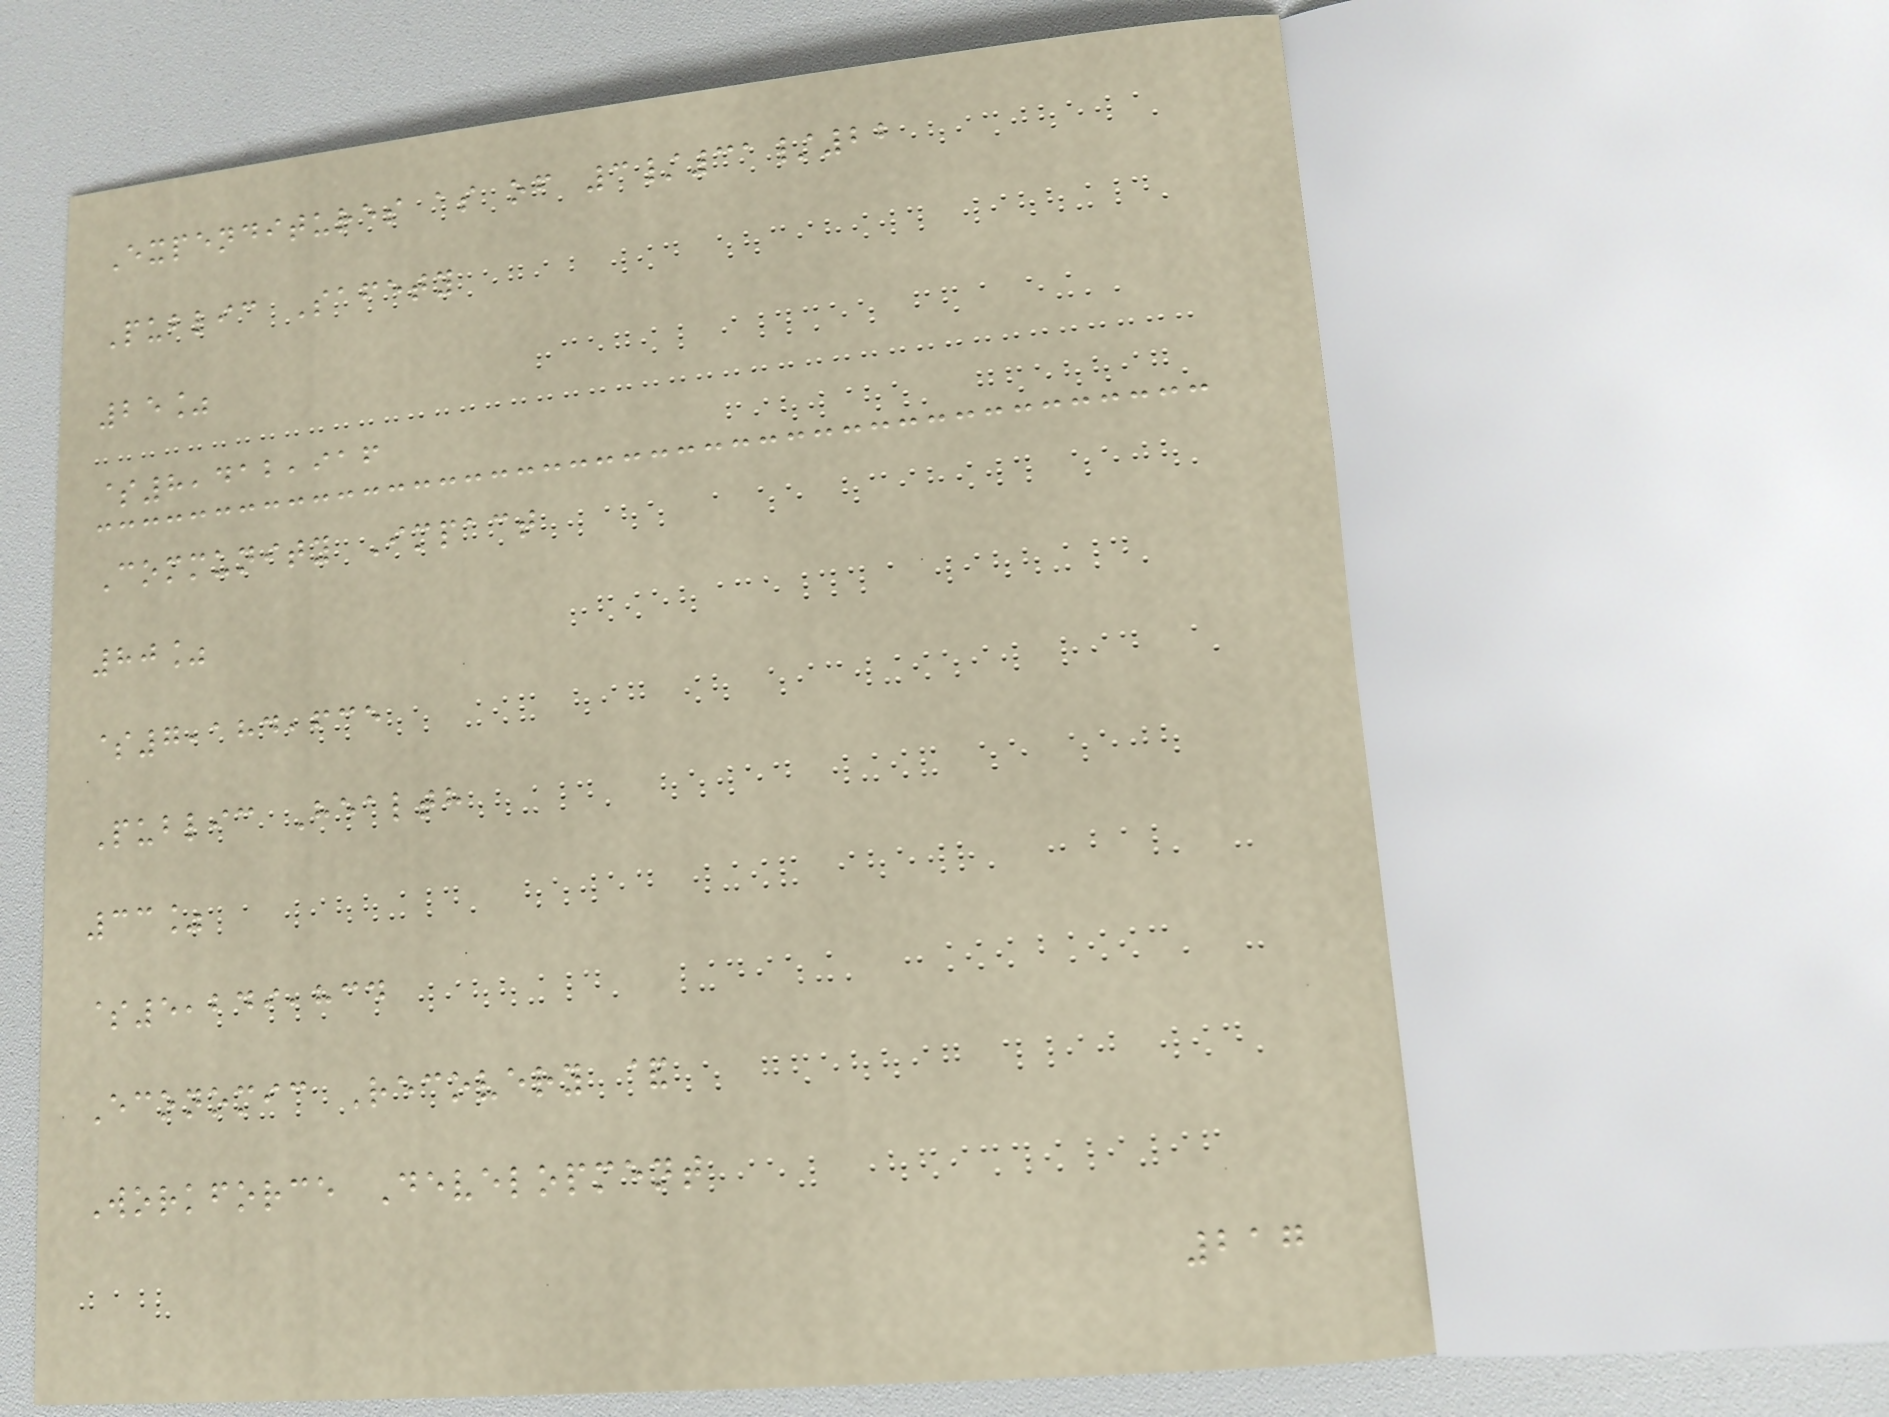Expenditures as of 3/31/22
Public Safety
25%
$8,412,916
Community Impact
80%
$7,184,635
Public Health
33%
$5,249,834
Economic Recovery &
Workforce Development
217
